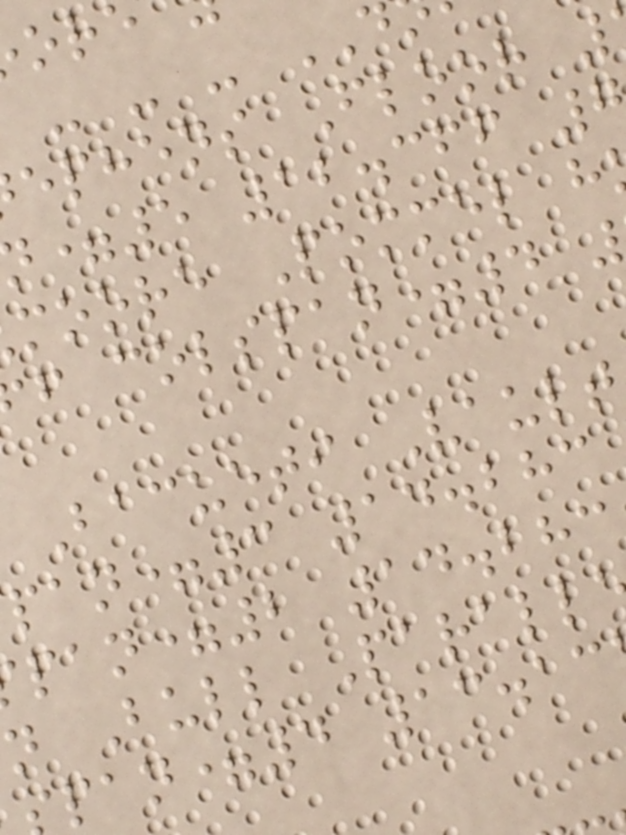- - -
ephens Floor
=5 12.366
moore Pommel h
f colspan=4
Bacueti Vault
pan=3 14.283
pan=2 14.283
n Bull Parall
pan=4 13.13
